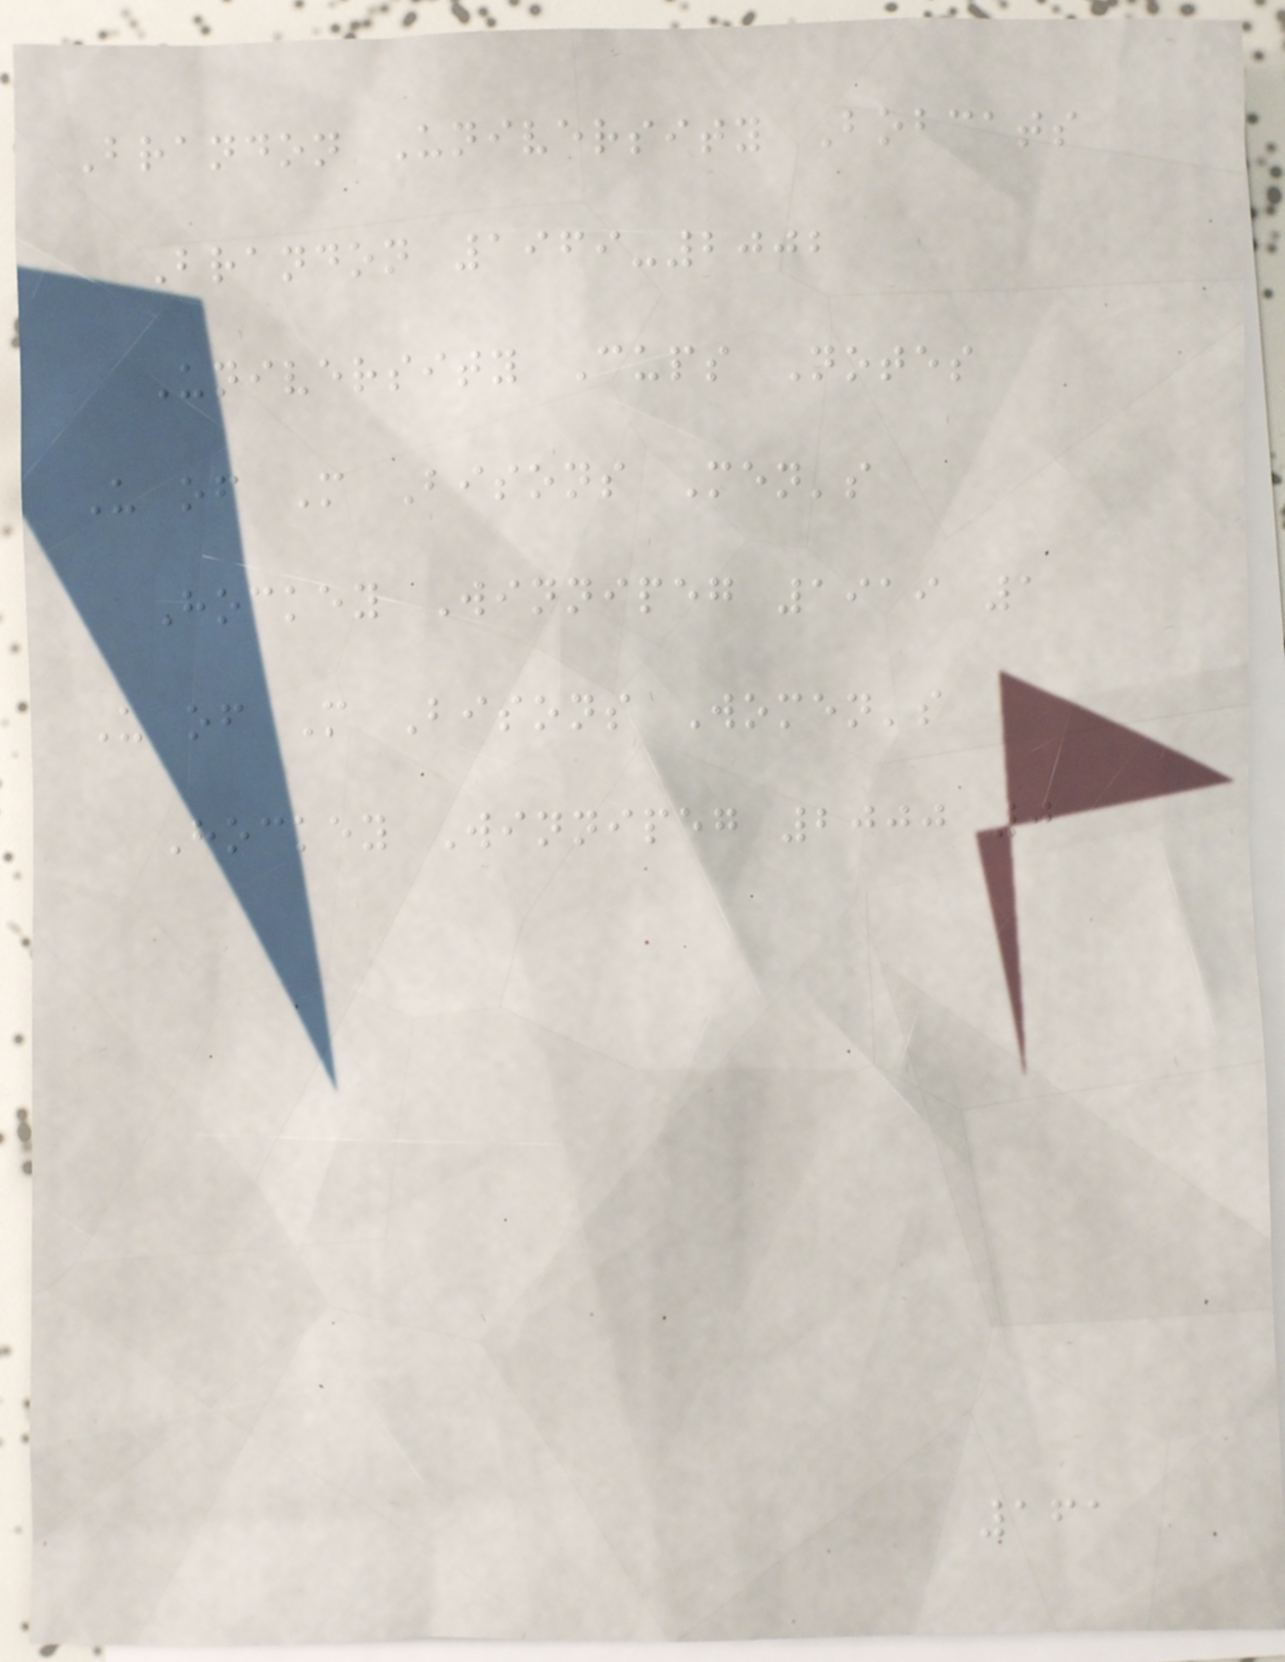Brandon University Bobcats
Brandon 1969-2002
University Cups Notes
U of M Bisons Men's
Hockey Winnipeg 1919 1
U of M Bisons Women's
Hockey Winnipeg 2000 0
161
